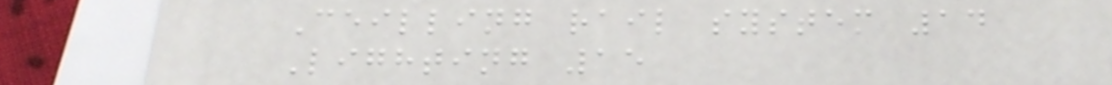Ceilling rail system 14
Lighting 15
